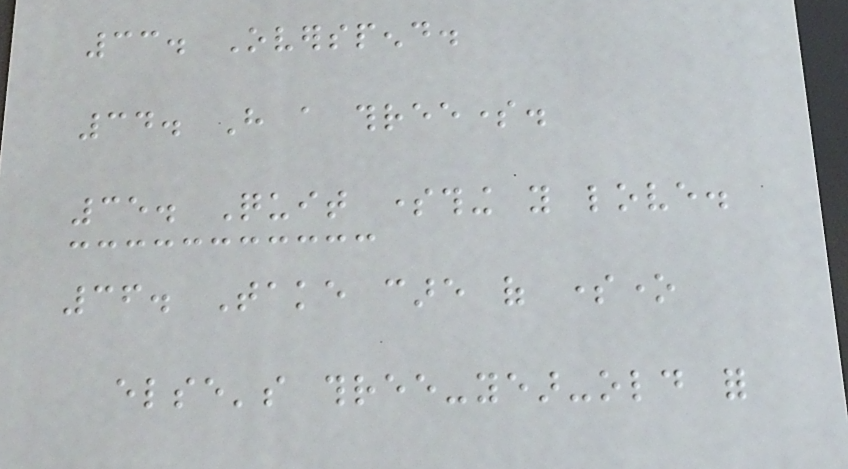33. Overspend.
34. Have a threesome.
35. Quit something you love.
36. Take care of someone
else's three-year-old for
